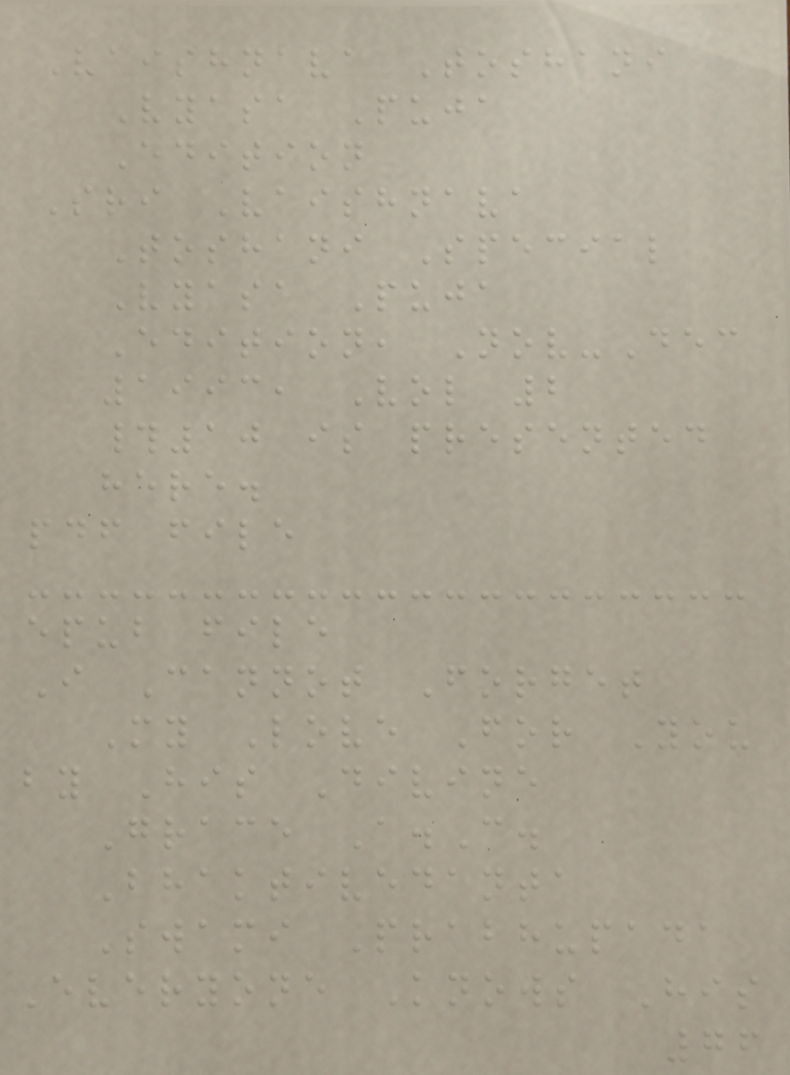Vaishnava Toshani
Vyasa Puja
Edition
Sri Vaishnava
Toshani Special
Vyasa Puja
Edition, Nov-Dec
1993, Vol 2
#10 is presented
here.
pdf file
epub file
I Cannot Forget
My Love For You
by His Divine
Grace A.C.
Bhaktivedanta
Swami Prabhupada
Everyone Knows His
76
